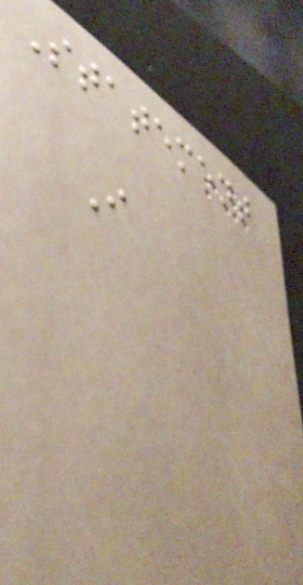Statement
I
